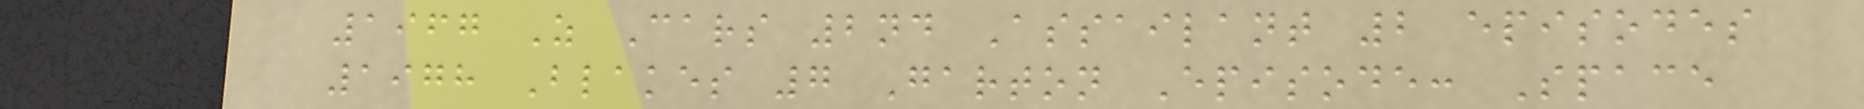1967 Z Cars 2nd Assailant 2 episodes
1978 Blakes 7 Garton Episode: Space
